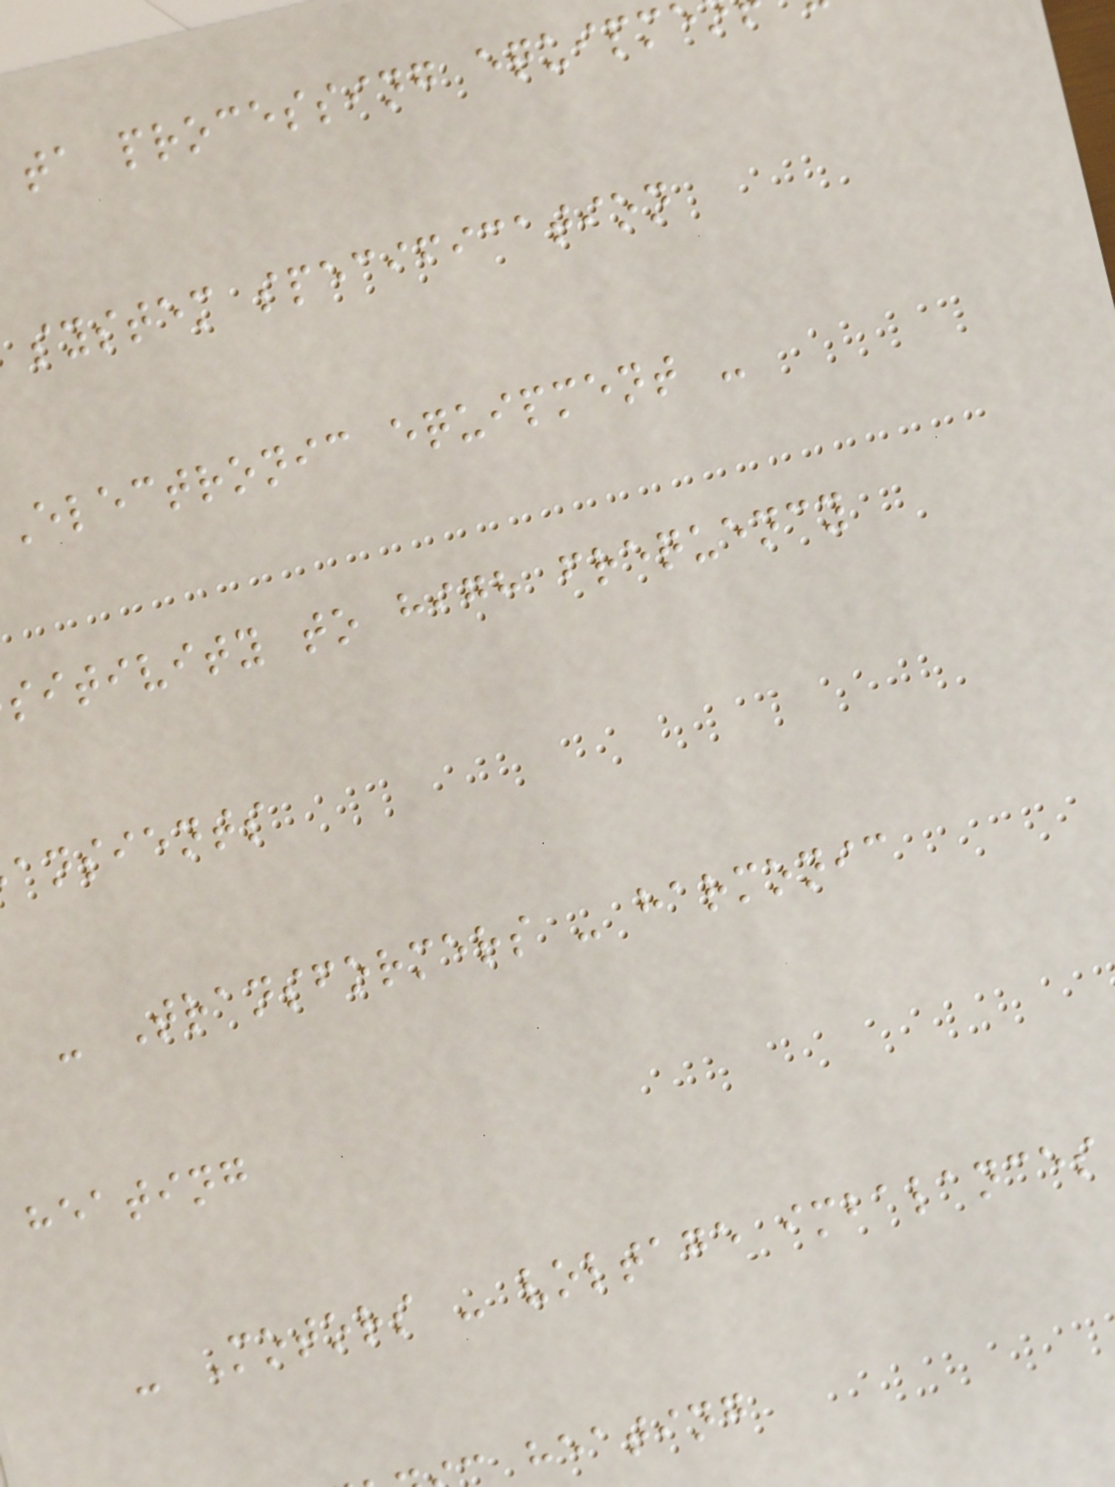ta processing equipm
system specification
Electronic equipment -
sitivity to high frequency
ansients
- Transformers - harmonic
heating
- Motors - voltage imbalances
heating
